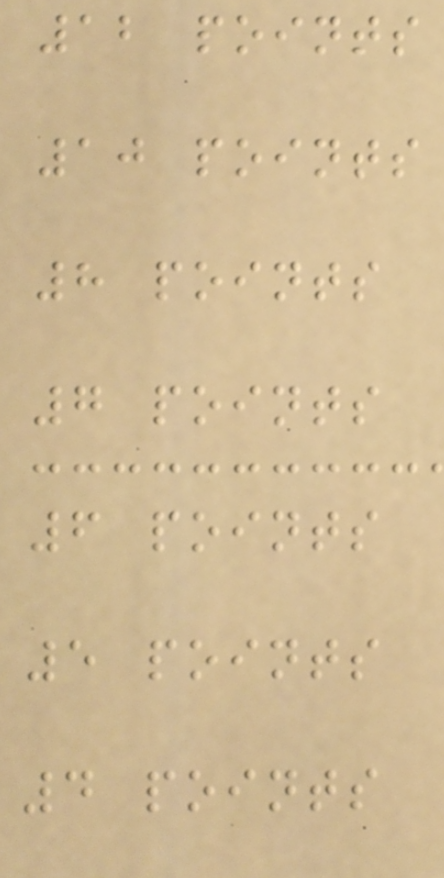12 points
10 points
8 points
7 points
6 points
5 points
4 points
